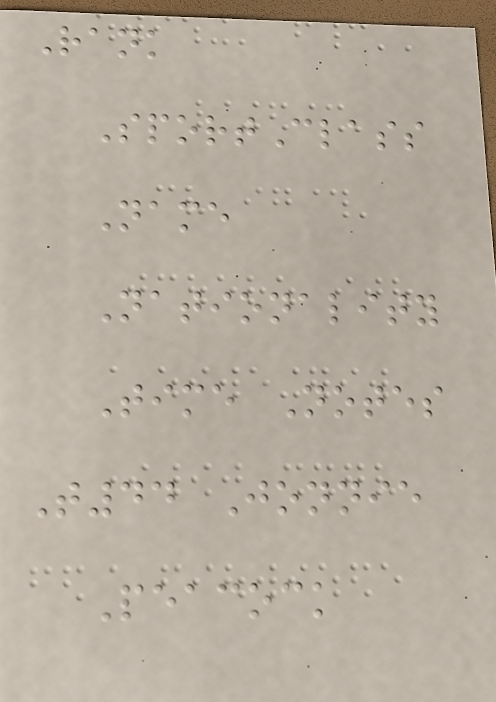Rank
SportClass
Name
Nationality
Time Notes
T44 Jonnie
Peacock
